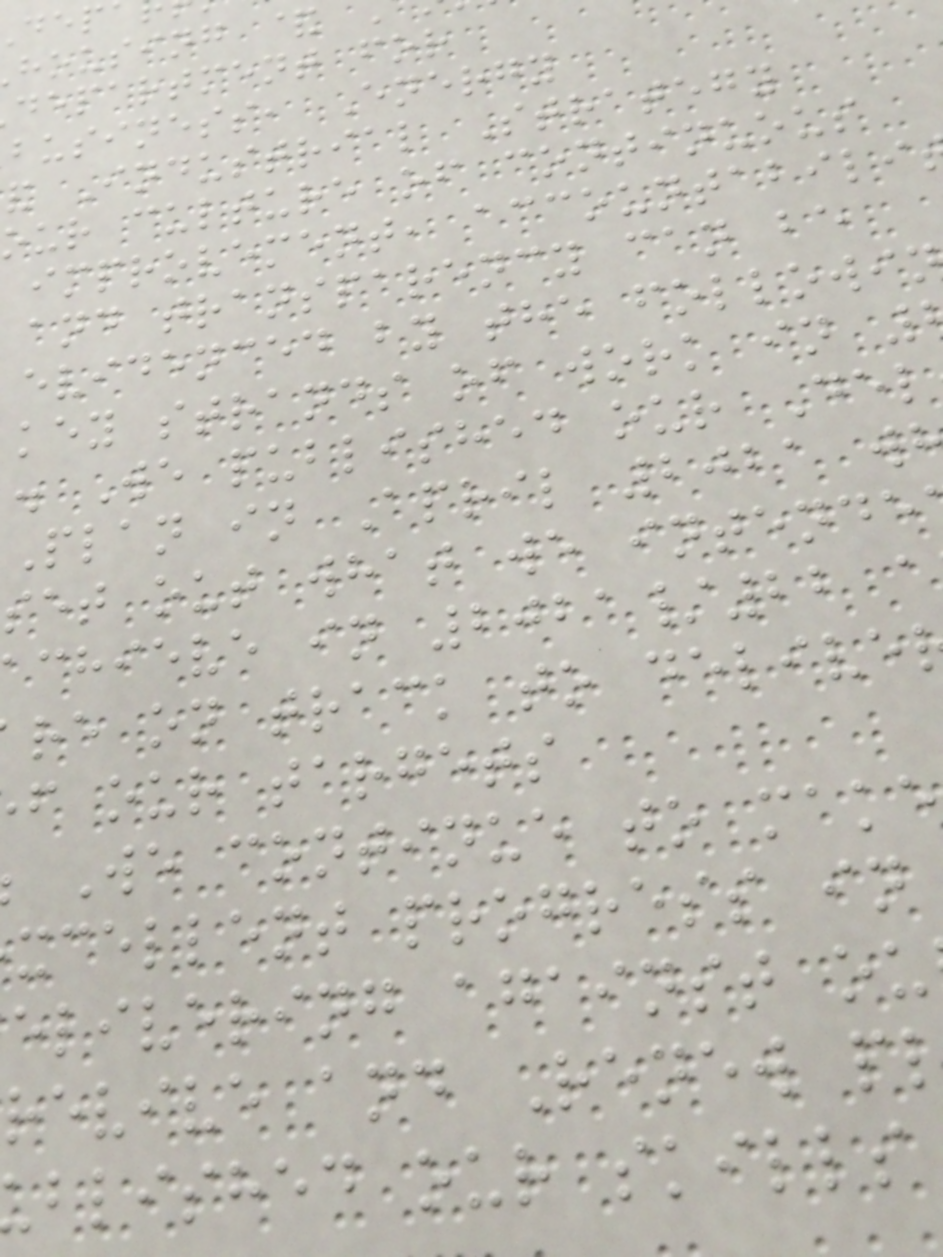housing &
department for
business, Energy
Industrial Strategy
our culture of continuous
improvement, accountabili
and transparency can be
evidenced by the followin
key strands of work in
. We published our Del
Plan in April 2021 w
set out what we intende
chieve in 2021/22 a
re on track to delive
f our targets
We continue to make
xcellent progress in
elivering against ou
revive and Renew p
blished our skills
